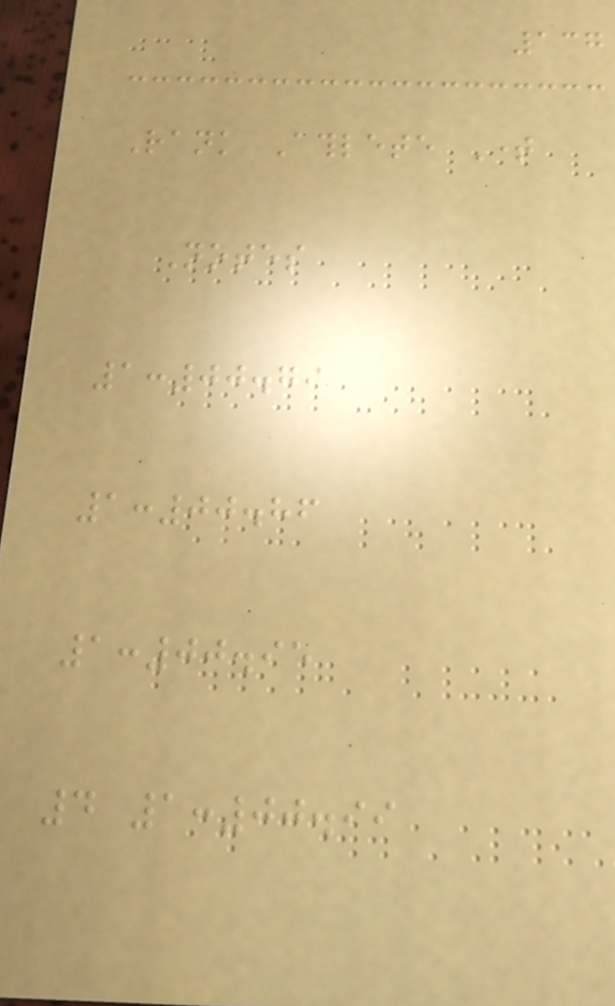137
Rank Athlete Time
Notes
1:00.79
1:00.86
1:00.95
4 1:00.99
